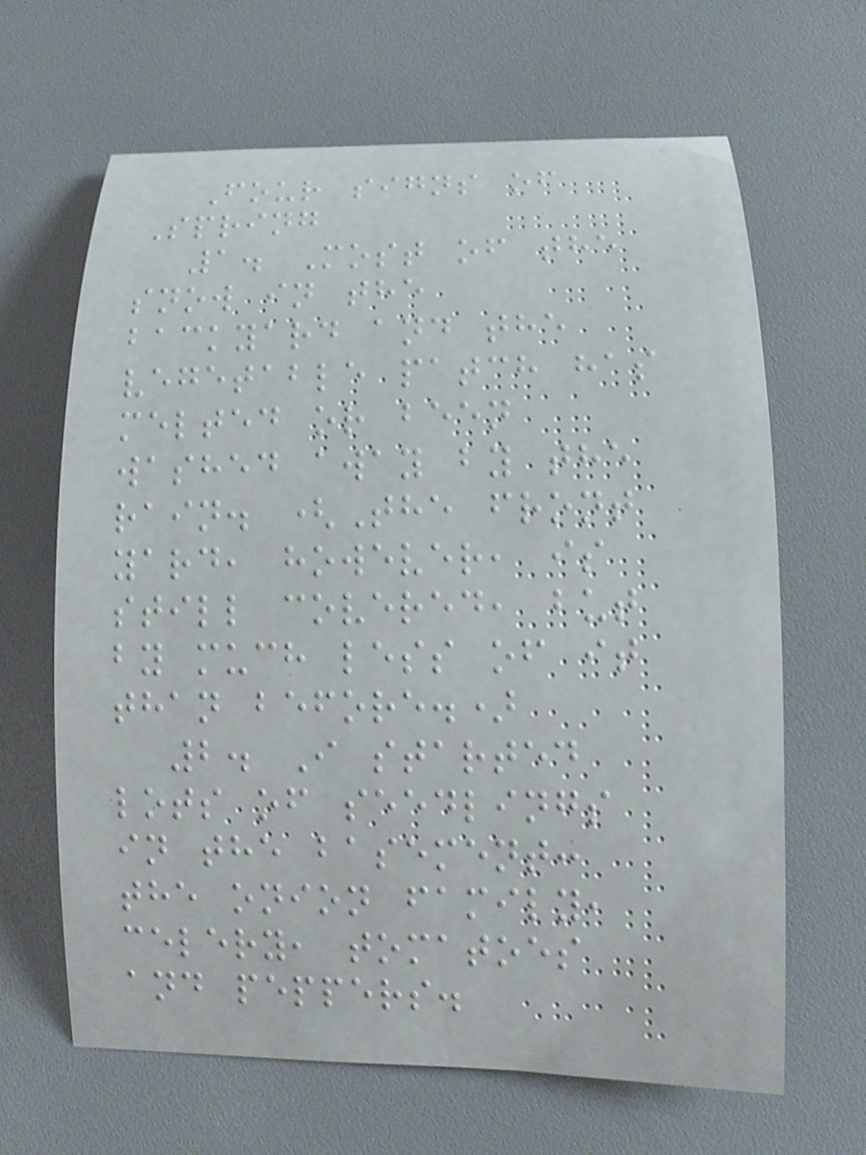Four signs of
Spring
1. Most of the
snow in the
backyard and the
vegetable patch has
melted or been
washed away by the
rain. (The front
yard, however, is
still covered, but
by much less of it
than before.)
2. I started
lots of seedlings
in the basement:
the onion family,
celery, tomatoes
and peppers.
